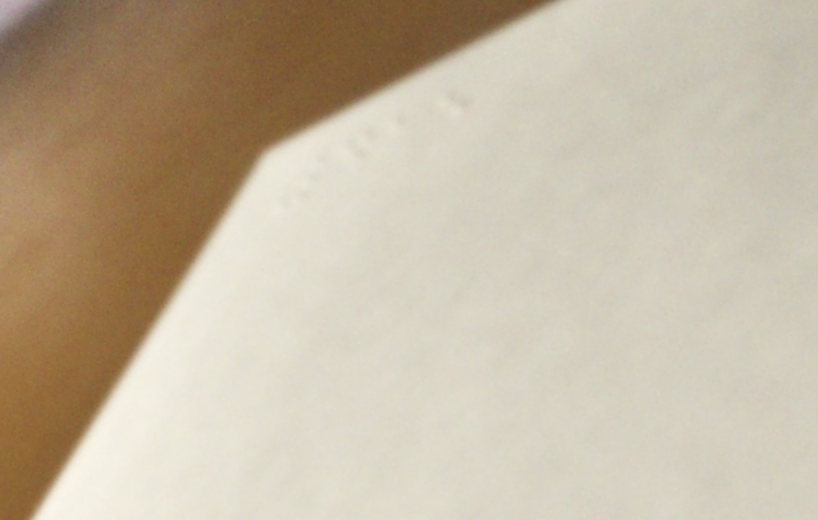415
